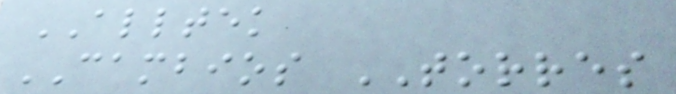ALLTEK
CAMBIOS TORRES
